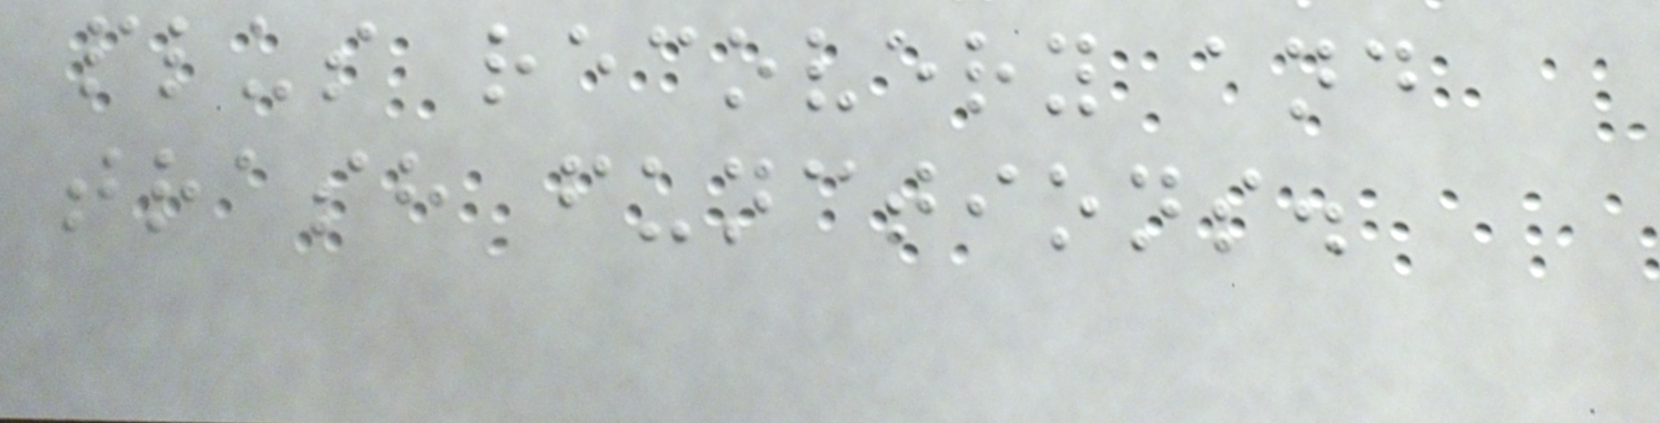plus recovery and
trash functions.
